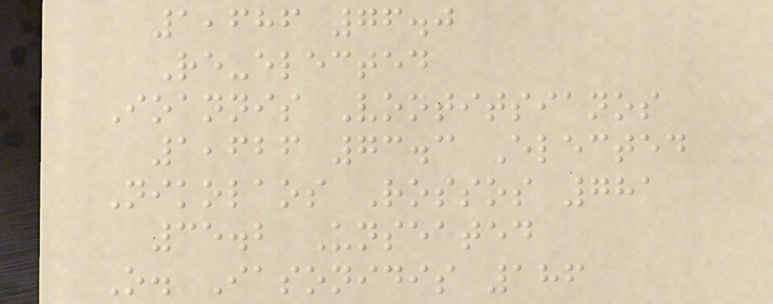1,686 76.0
Re-elected
Ioannis Vontitsianos
1,626 73.3 Elected
Nikolaos Rossos 781
35.2 Unseated
O. Iasonidis 186
